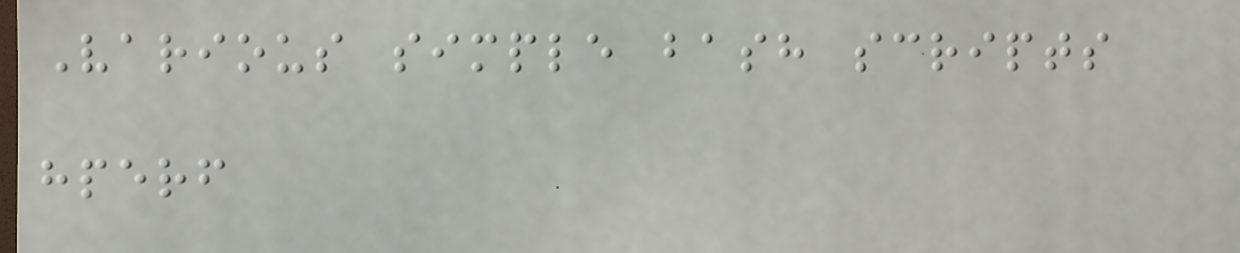Various simple bash scripts
hperf
